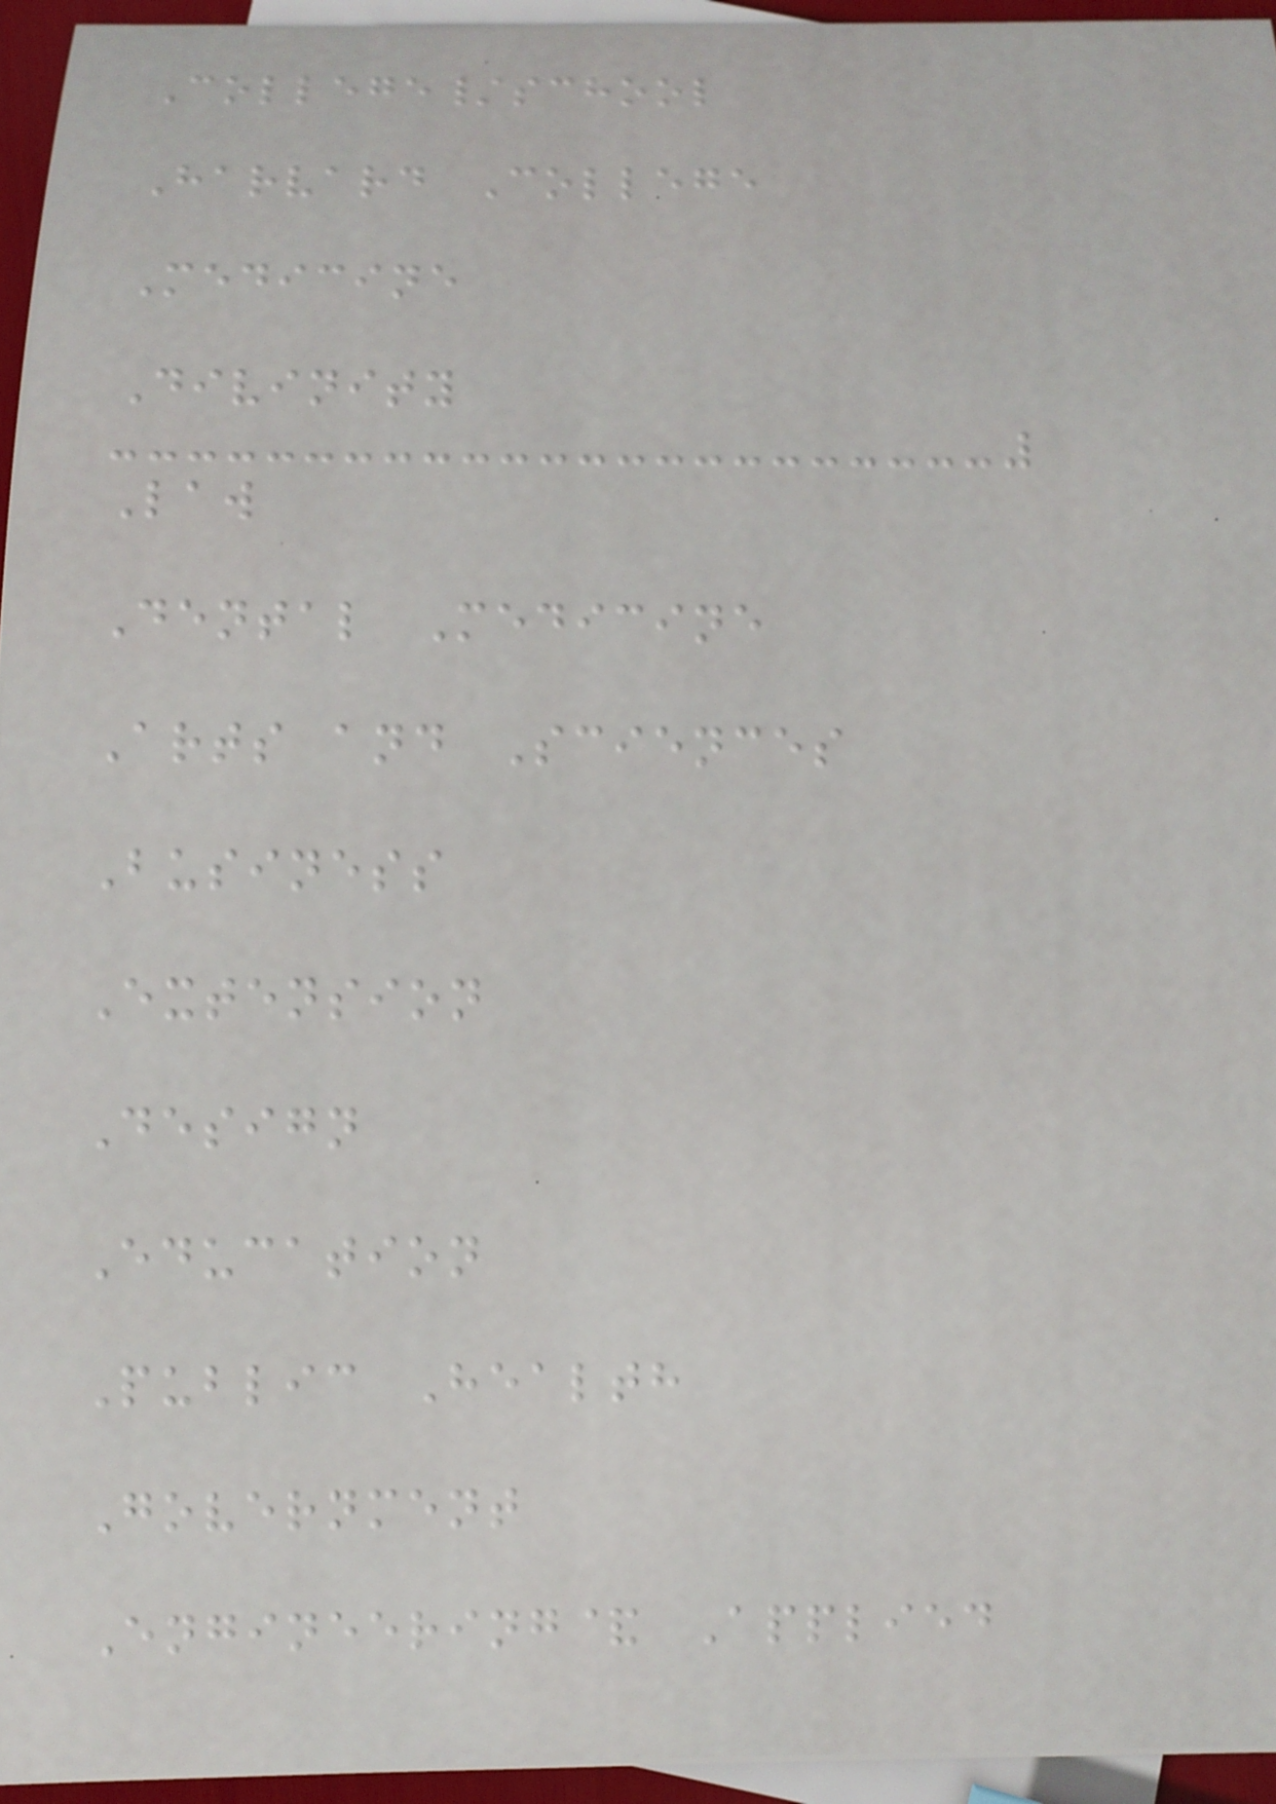College/school
Harvard College
Medicine
Divinity
Law
Dental Medicine
Arts and Sciences
Business
Extension
Design
Education
Public Health
Government
Engineering& Applied
